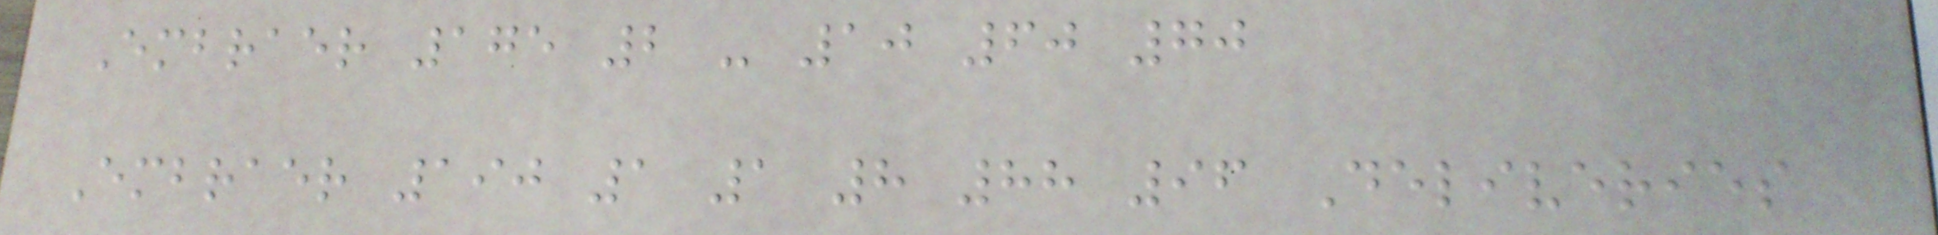Embraer 175 2 - 10 60 70
Embraer 190 1 1 8 88 96 Deliveries
